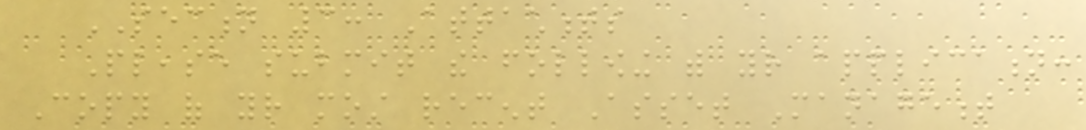SECTION 3: Attachments
Please submit the following with your application:
Copy of your most recent Asset Management
